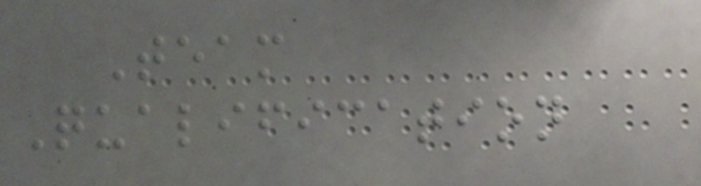Team
Qualification
